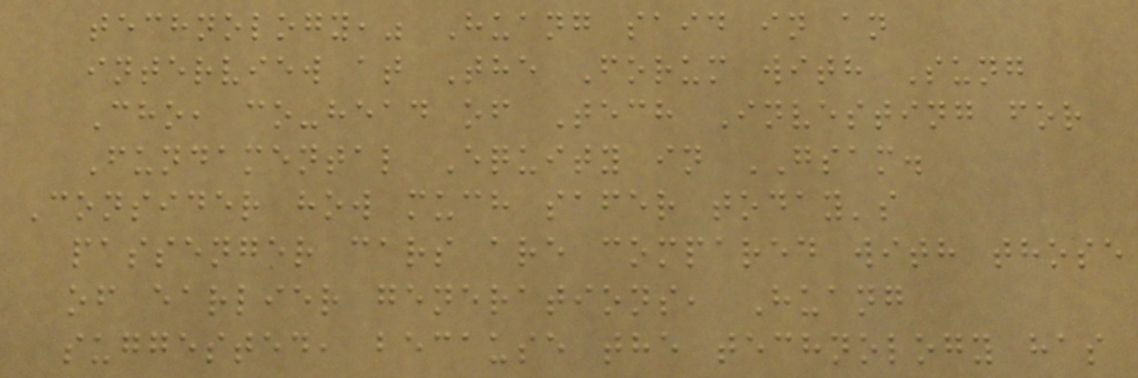technology," Huang said in an
interview at The Forum with Sung
Cho, co-head of Tech Investing for
Fundamental Equity in GSAM.
Consider how much safer today's
passenger cars are compared with those
of earlier generations, Huang
suggested, because the technology has
